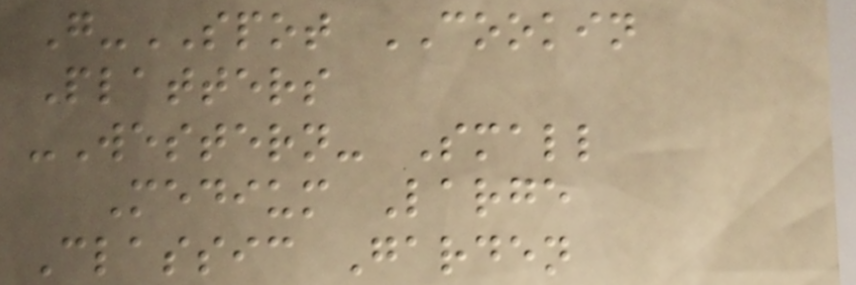G-SPOT COOKIN
Platters
-Western- Small
Medium Large
Classic Garden
